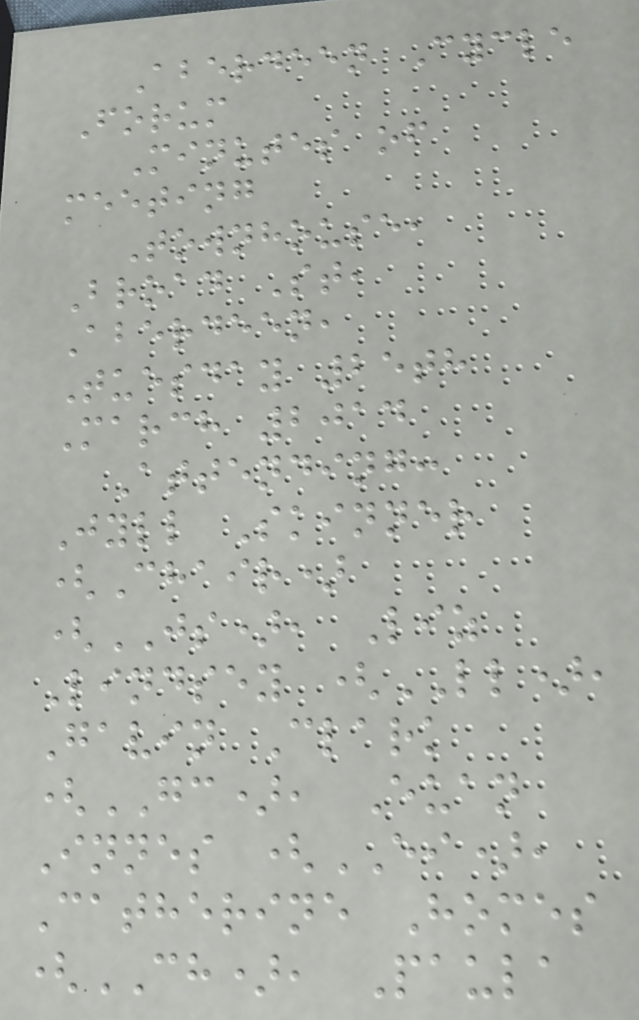Aberdeen Cycle
Forum
Minutes of
meeting
Townhouse,
Broad St,
Aberdeen,
Tuesday 25th
March 2014
Attending:
Jyll Skinner
(Chair)
(JS), Liz
Lindsey (LL),
Gavin Clark
(GC), Euan
Innes (EI),
Catherine Homes
(CH), Paula
